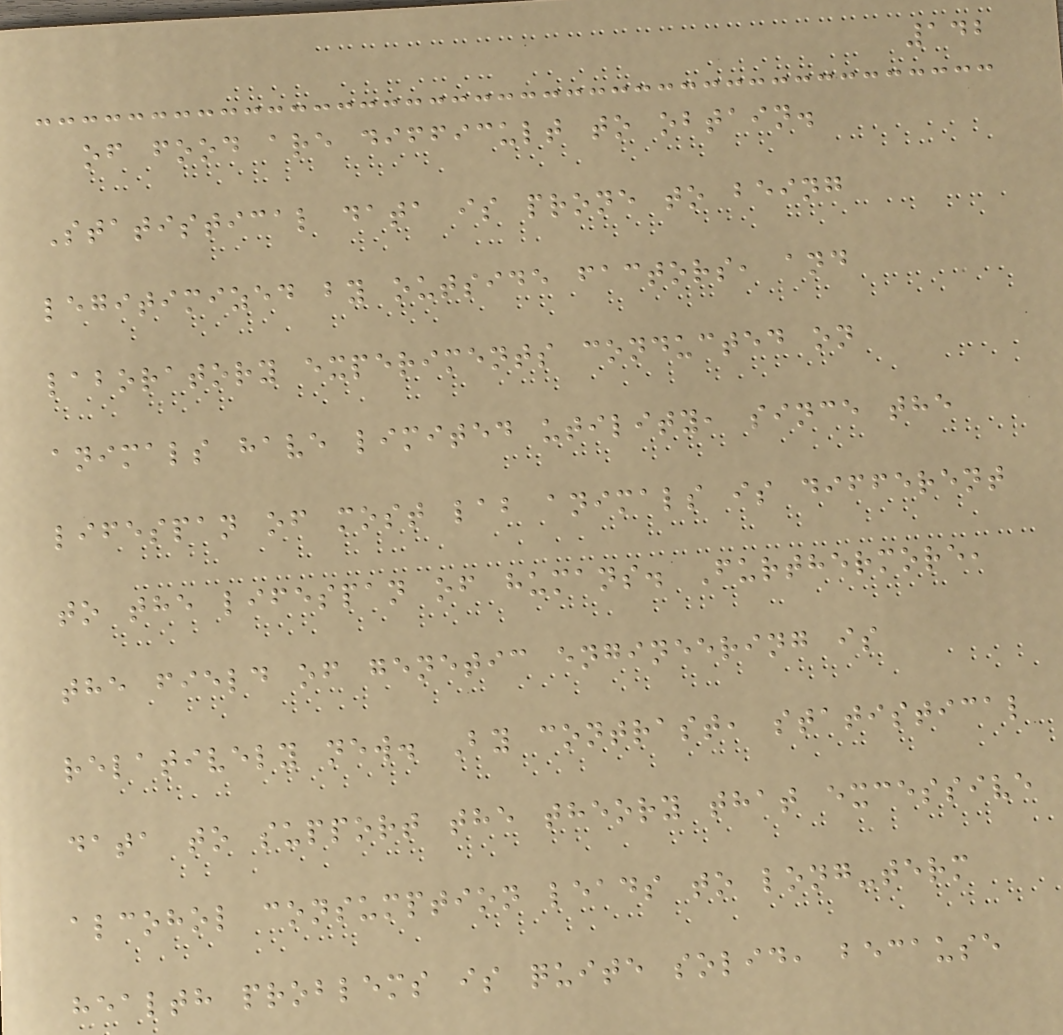142
of food are difficult to obtain.
Statistical data is prone to being
legitimized by outside factors, and
laboratory experiments conducted on
animals have limited utility, since the
lifespan of most lab animals is different
to the lifespan of humans. Furthermore,
the field of genetic engineering is
relatively new. By contrast, statistical
data to support the theory that excessive
alcohol consumption leads to long-term
health problems is quite solid, because
